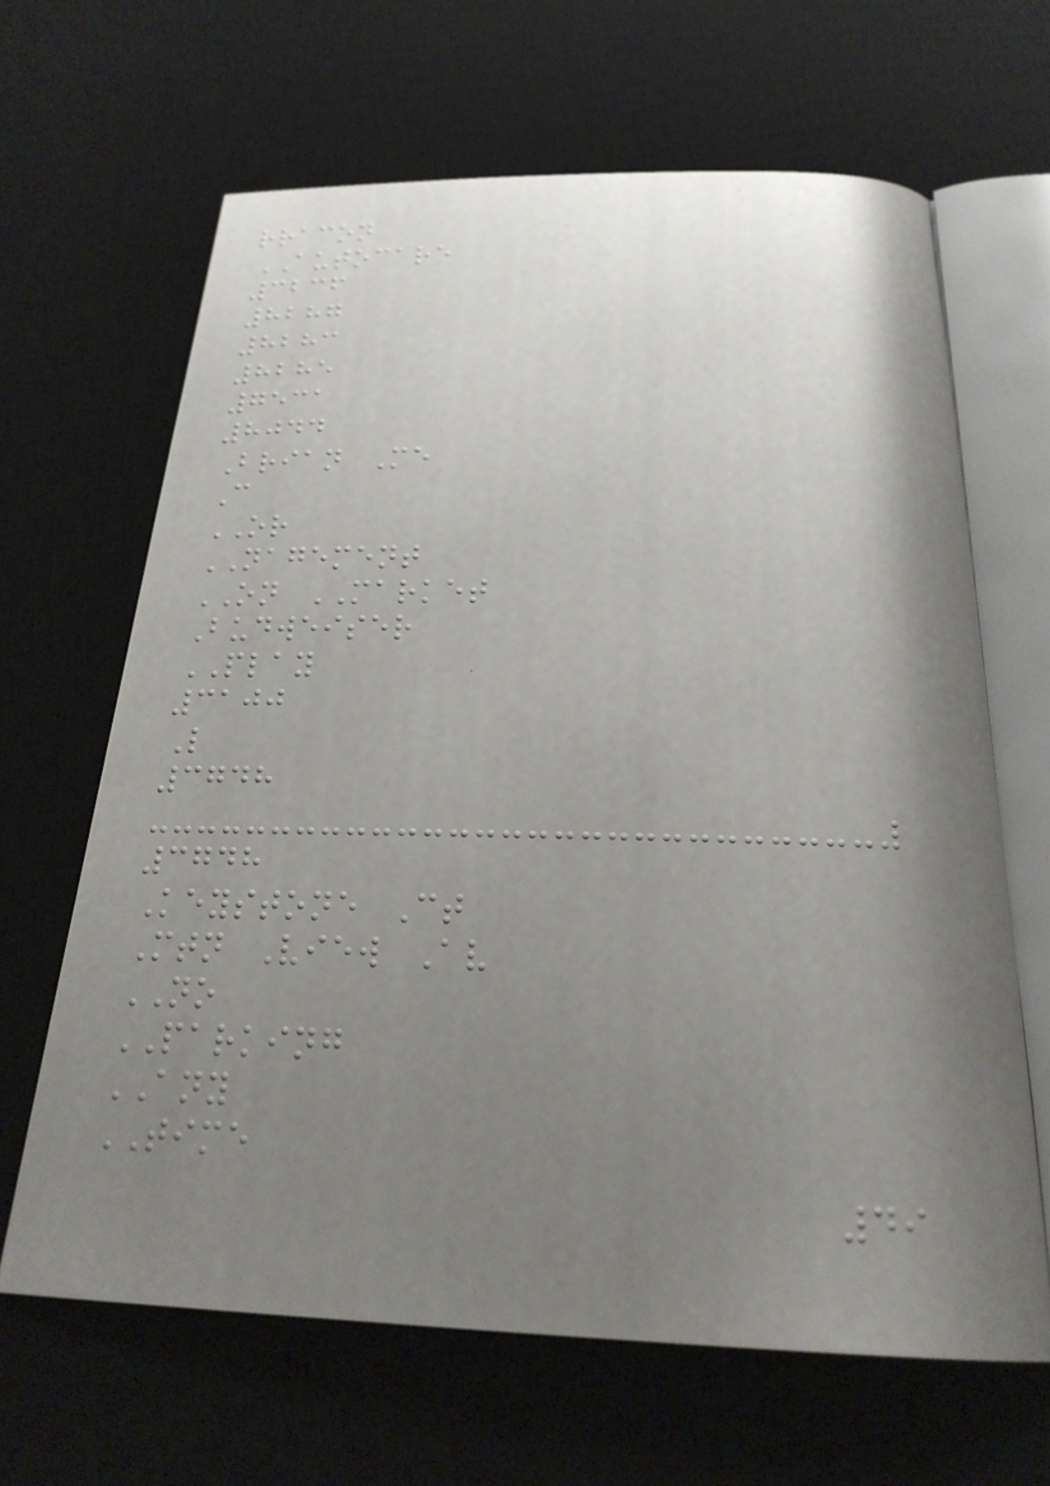rracon
AUTOCARE
3236
8287
8283
8285
7531
8044
Brian Me
C
OR
NAGEMENT
ON MARKET
Budweiser
PLAY
3100
L
3748
3748
Keystone Ct
Mtn View Av
NO
PARKING
ANY
TIME
49
